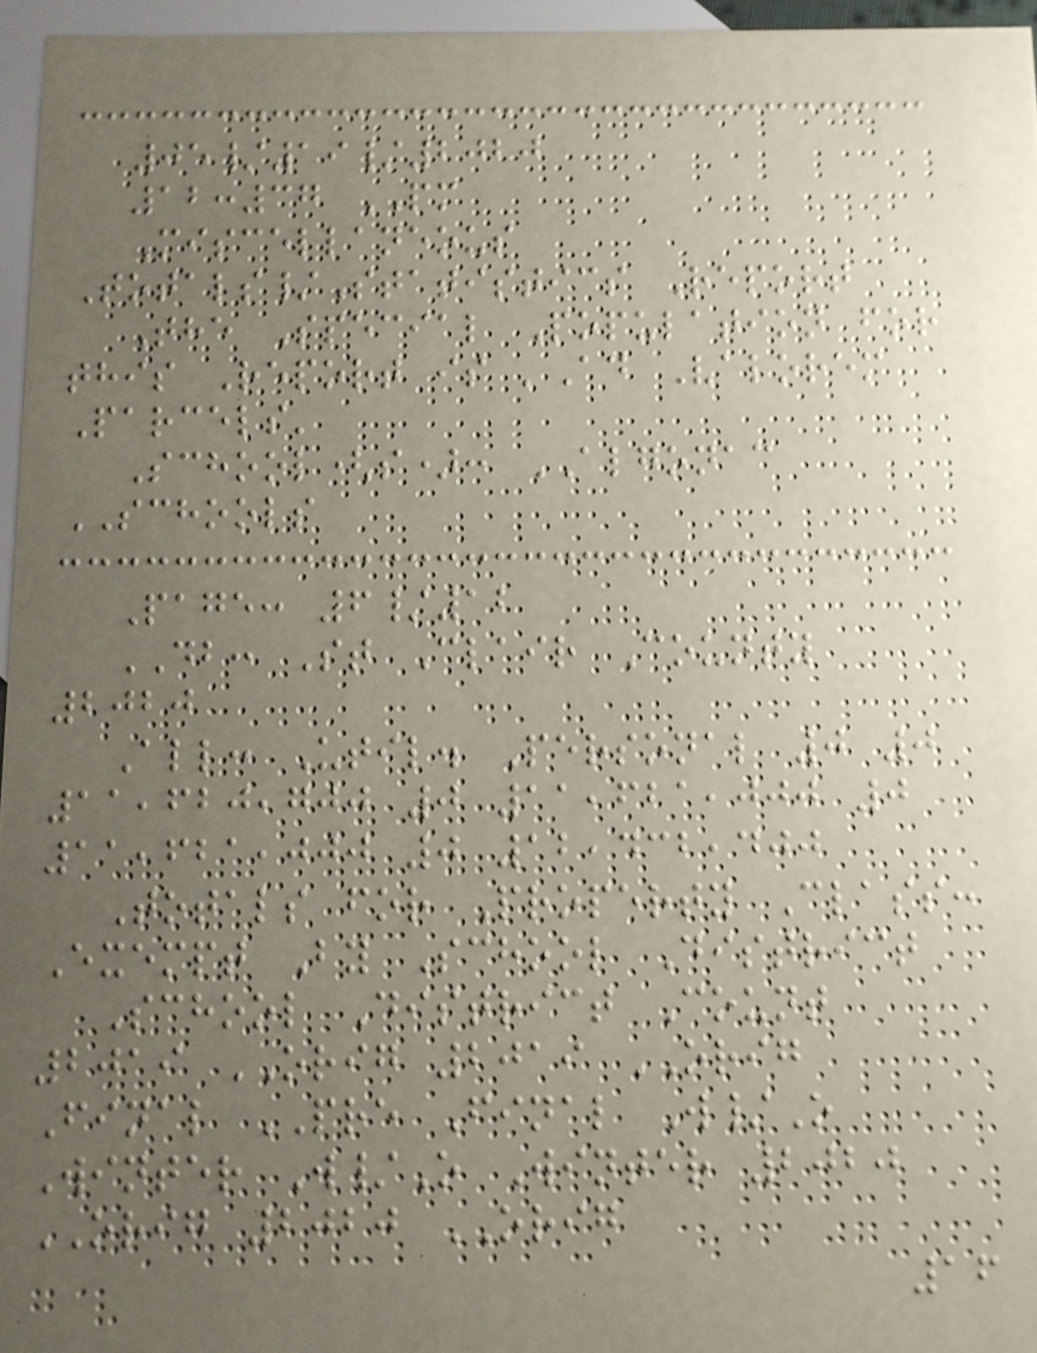05/19/2020
12:37 PM
Miscellaneous
Totals/Statistics Report
The Special Population for
this Report is 'Ad Valorem
Parcels'
School(s): ALGONAC
SCHOOLS
Page: 6/12
DB: St Clair County
2020
All: Util. Personal 0 0
11,620,700 0 11,621,000 0
11,621,000 0 12,432,400
Totals for Property Class:
Exempt By School District
School District Count
2019 ORIG 2019 ORIG
Final PRE Final W/O
Winter W/O Winter 2020
ORIG 2020 ORIG
16
